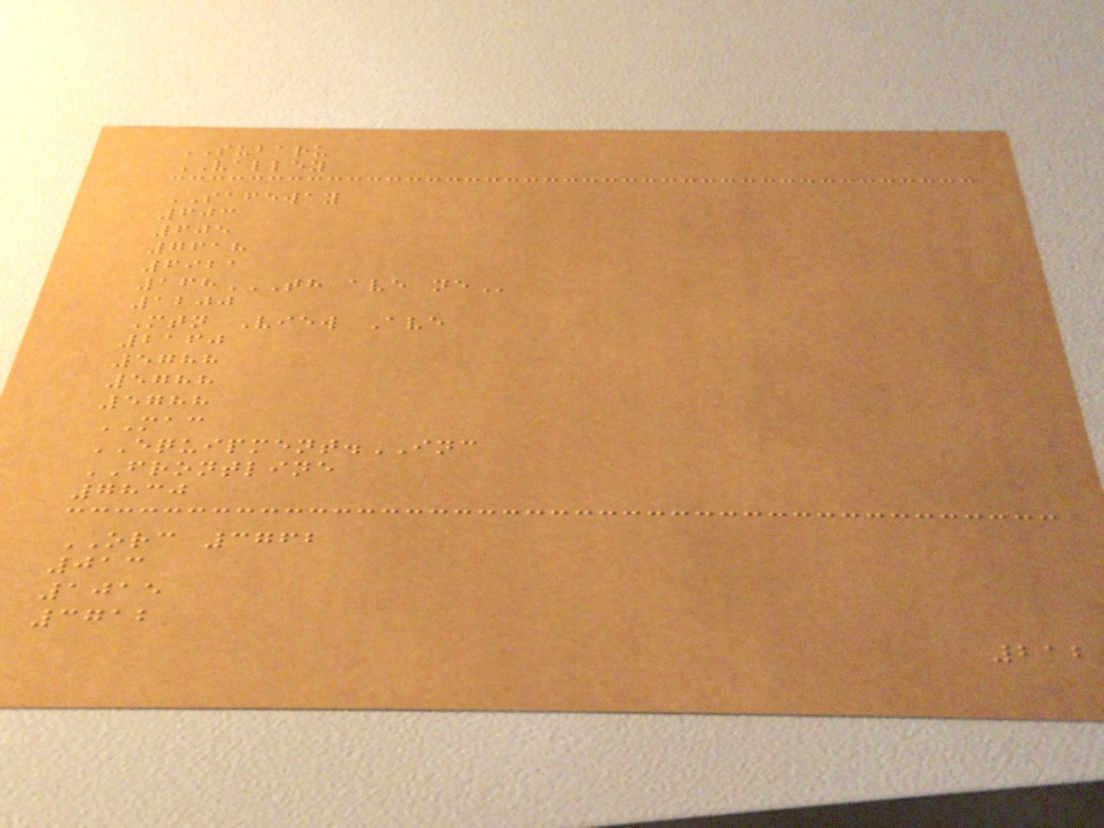SUBARU
VALLEY
SAFEWAY
603
605
7618
6921
168TH AVE NE
1200
Mtn View Ave
2160
5788
5788
5788
MAC
EQUIPMENT.INC
FRONTLINE
7830
ORC 3762
013
1015
3712
212
